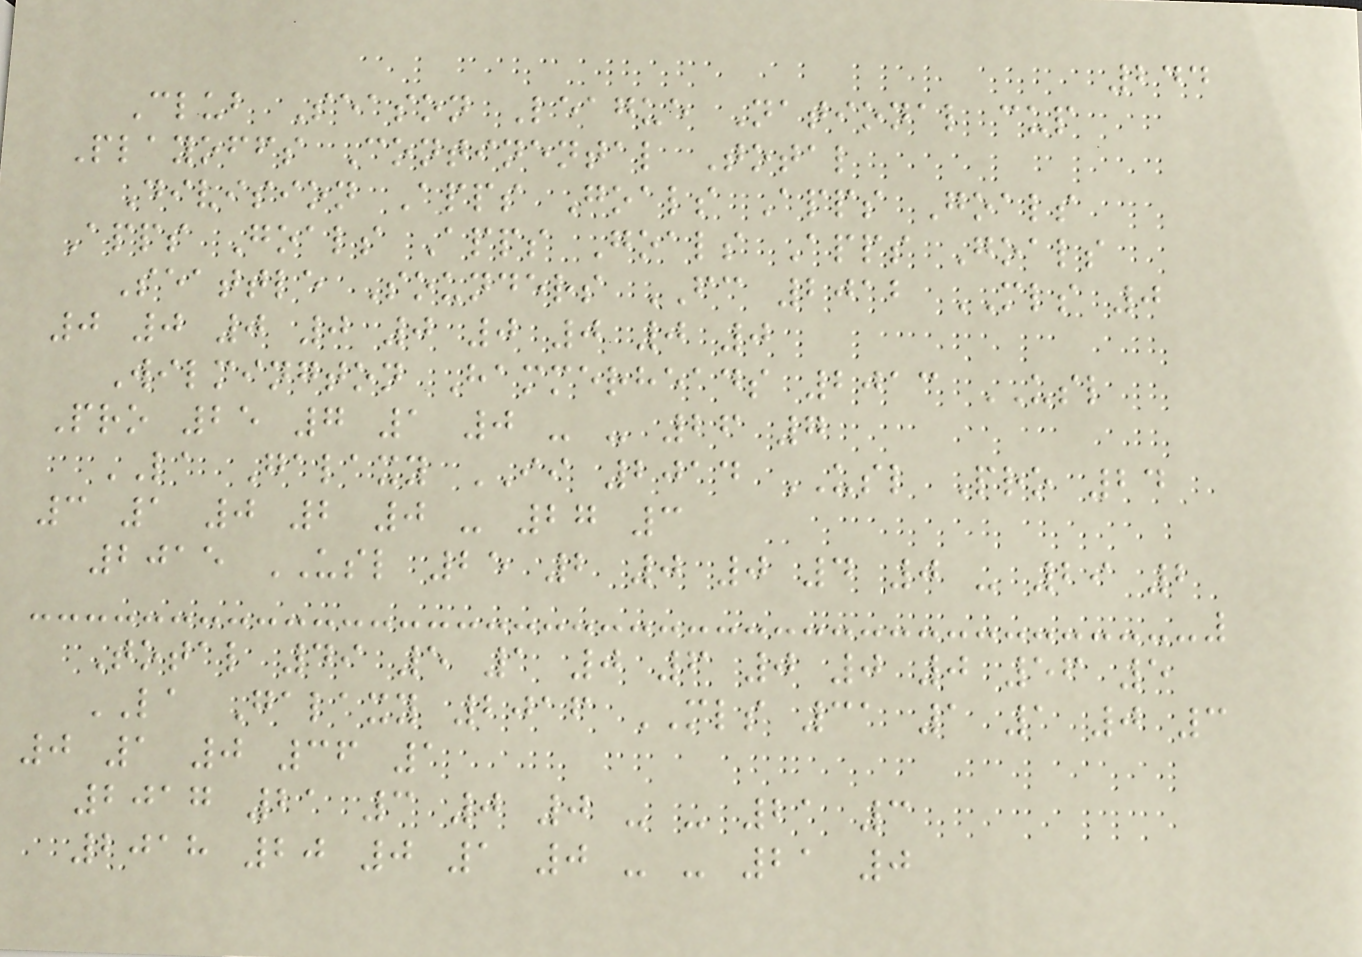244
Club Season League National cup
Playoffs Continental Total
Division Apps Goals Apps Goals
Apps Goals Apps Goals Apps Goals
Seattle Sounders FC 2012 MLS 0
0 0 0 0 0 0 0 0 0
Wilmington Hammerheads 2013 USL
Pro 25 7 1 0 - - 26 7
LA Galaxy II 2014 USL Pro 24
3 1 0 2 0 - 27 3
2015 USL 25 2 0 0 4 0 - 29 2
Total 49 5 1 0 6 0 0 0 56 5
LA Galaxy 2016 MLS 31 1 1 0 3
0 1 0 36 1
2017 21 3 0 0 - - 21 3
2018 20 0 1 0 - - 21 0
